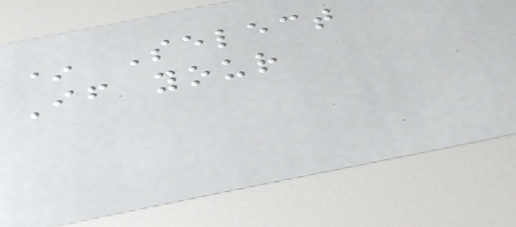* Select
If your
